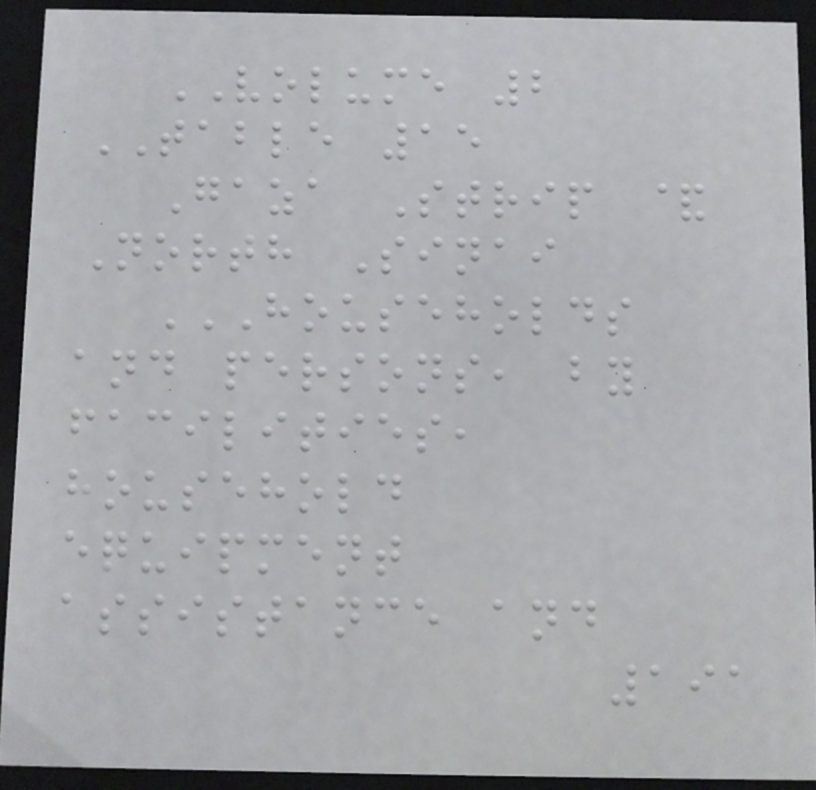VOLUME 2
TABLE 15
Gaza Strip &
North Sinai
HOUSEHOLDS
AND PERSONS, BY
FACILITIES,
HOUSEHOLD
EQUIPMENT
ASSISTANCE AND
191
